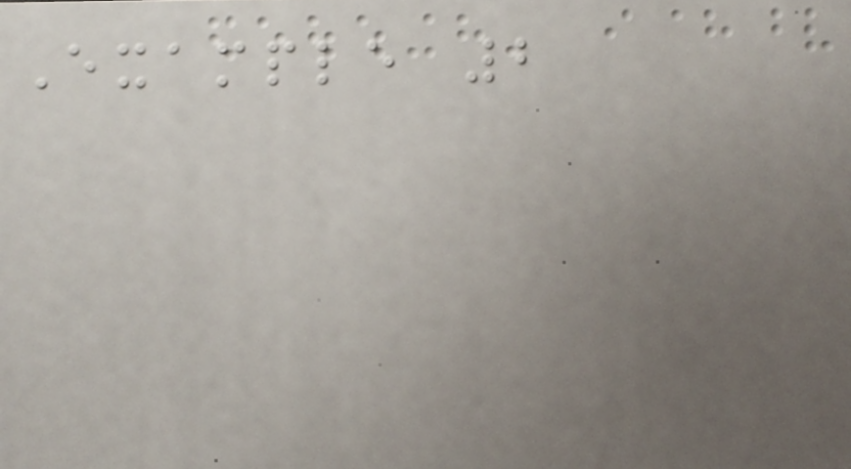Example 2
